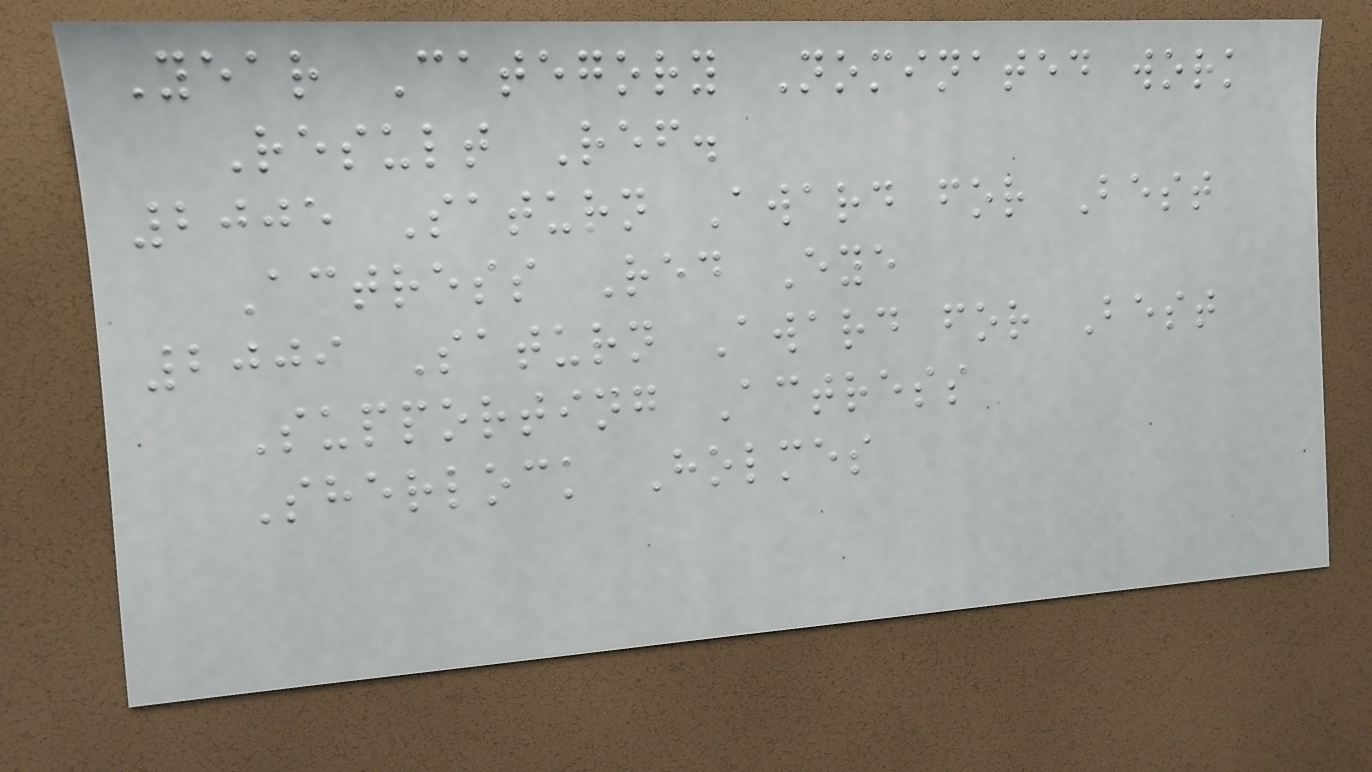Year Category Nominated work
Result Ref.
2005 Saturn Award for Best
Actress Red Eye
2009 Saturn Award for Best
Supporting Actress
Sherlock Holmes
